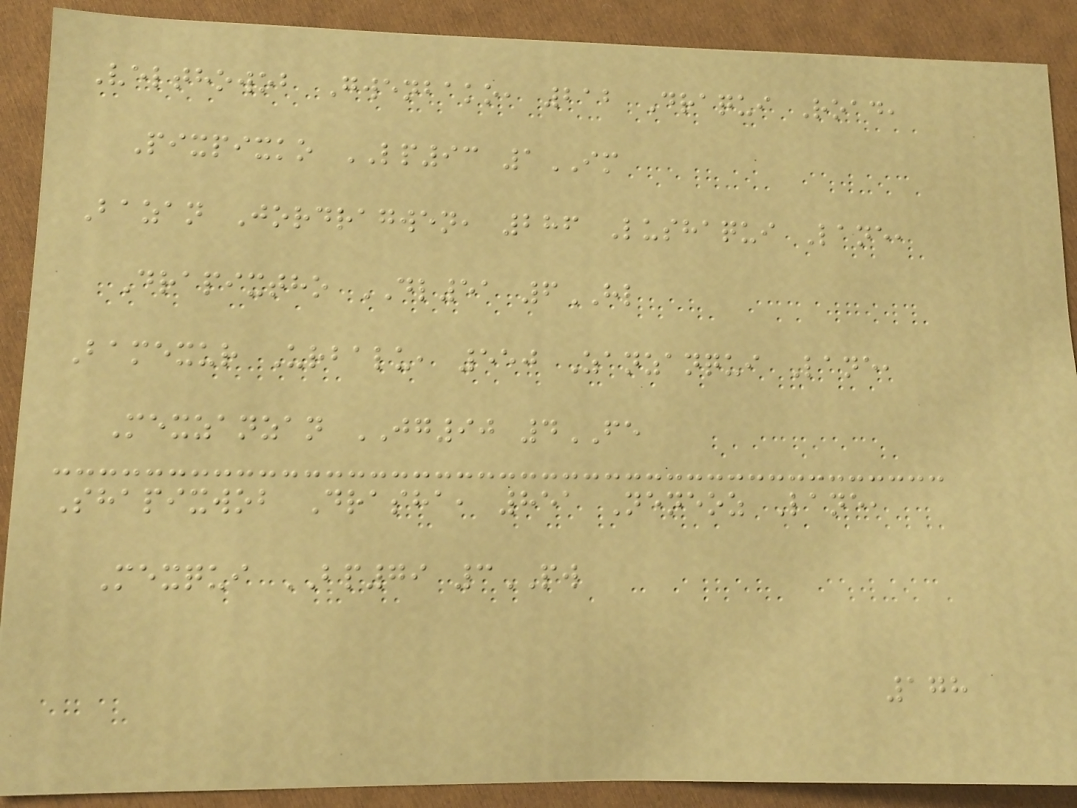Velthowob Gwenbako, 212 Draqui Road,
Pixpixko LP93 1IM
Bazan Jordragwen, 286 Lushaqui Lane,
Drapixtho DL51 6HL
Bamexur Urbalu, 550 Zanzanqui Lane,
Mexzanzan JG90 4FE
Shapixwob Drasha, 851 Neneoz Lane,
Mexqui BP79 3PW
178
